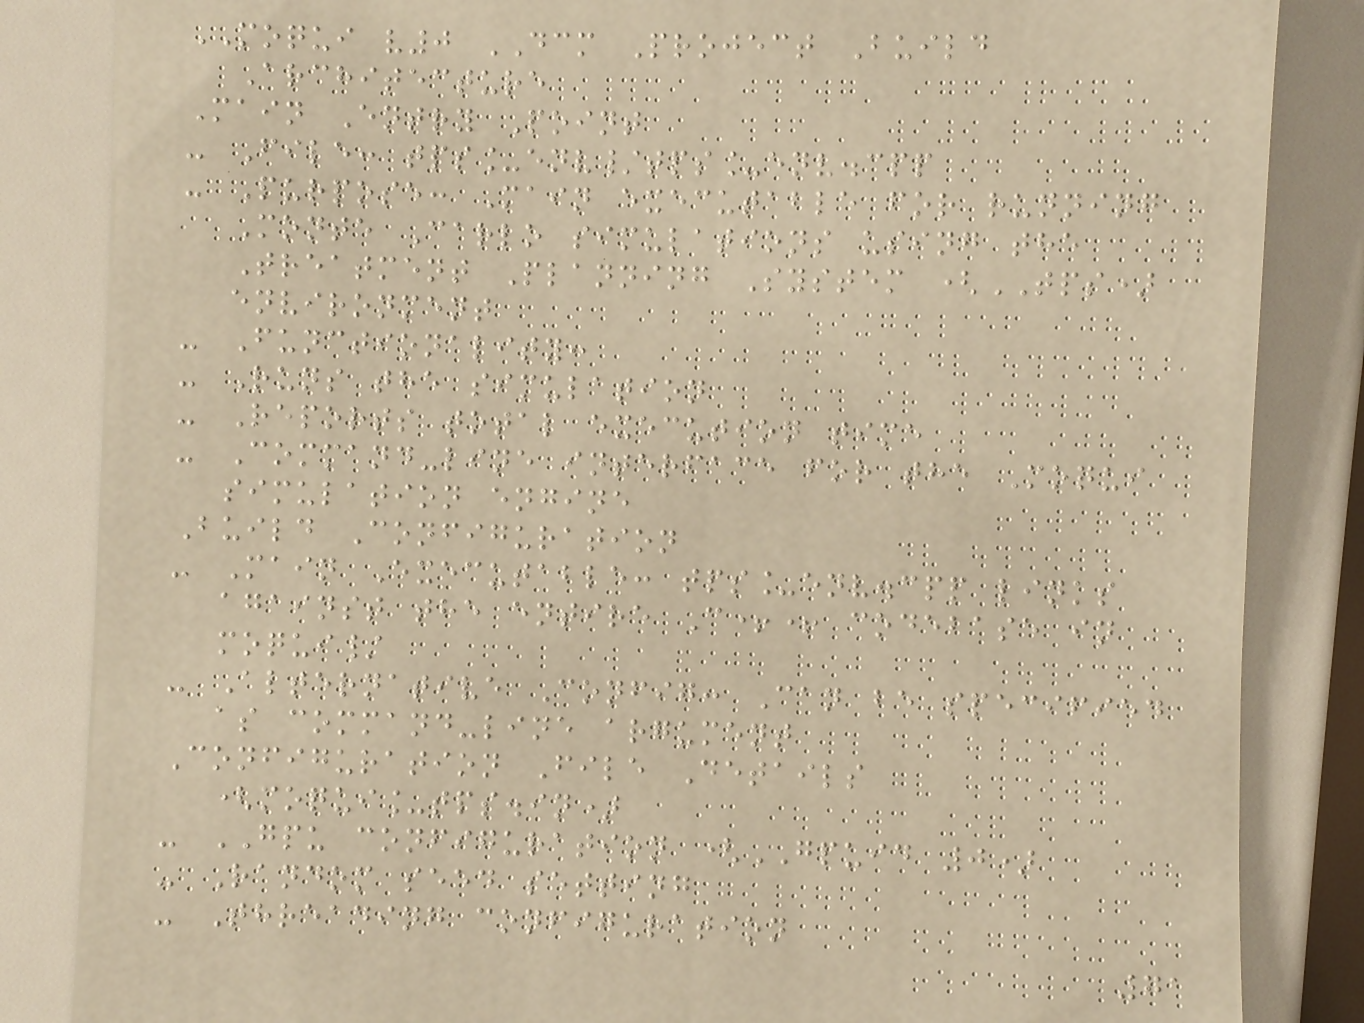MOQUI v0 DCM Project Build
Architecture
Main Entry Point
- File: tps_env/tps_env.cpp
- Purpose: Main executable for running
Monte Carlo simulations using the
Treatment Planning System (TPS)
environment
- Functionality:
- Runs the simulation
- Reports total execution time
- Command-line interface for the Moqui
simulation engine
Build Configuration
- Main Executable: tps_env.cpp links
against the entire C++ codebase in
moqui/
- Alternative Config: Can be specified
as command-line argument
Configuration File Details
(moqui_tps.in)
- GPU configuration (GPUID 0)
- Random seed setting
- Threading configuration
71
